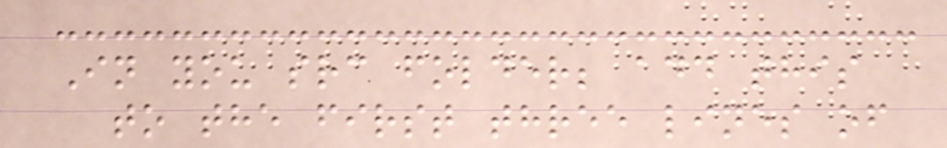In you src folder; add this
to the first three lines of
